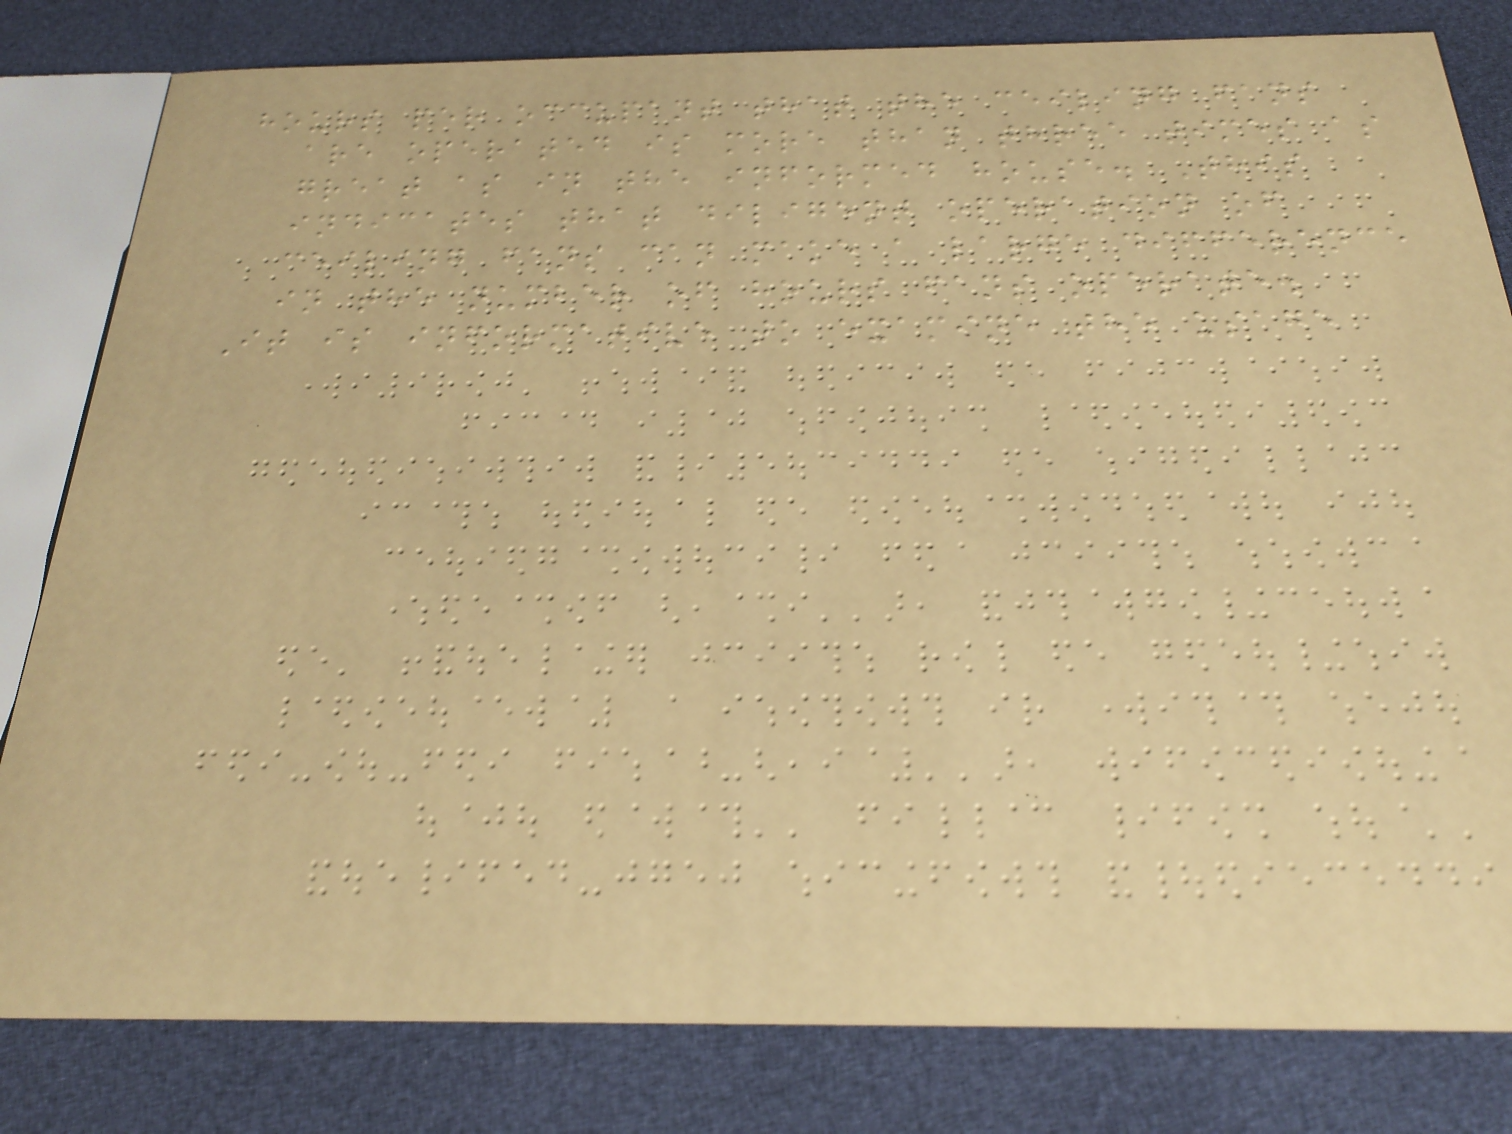hours per occupant that the ceiling fans
are operated is more than three times as
great as in the informed house. This
indicates that diligent operation of
ceiling fans can make a large difference
in the number of hours fans operate.
It is informative to examine the usage
